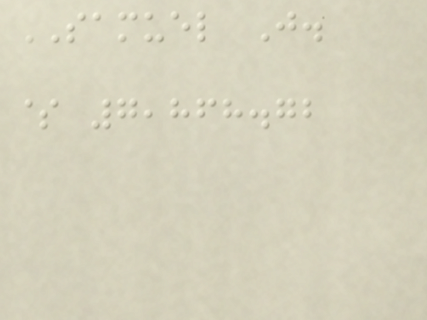SAMUEL J.
$ 7,868.72
